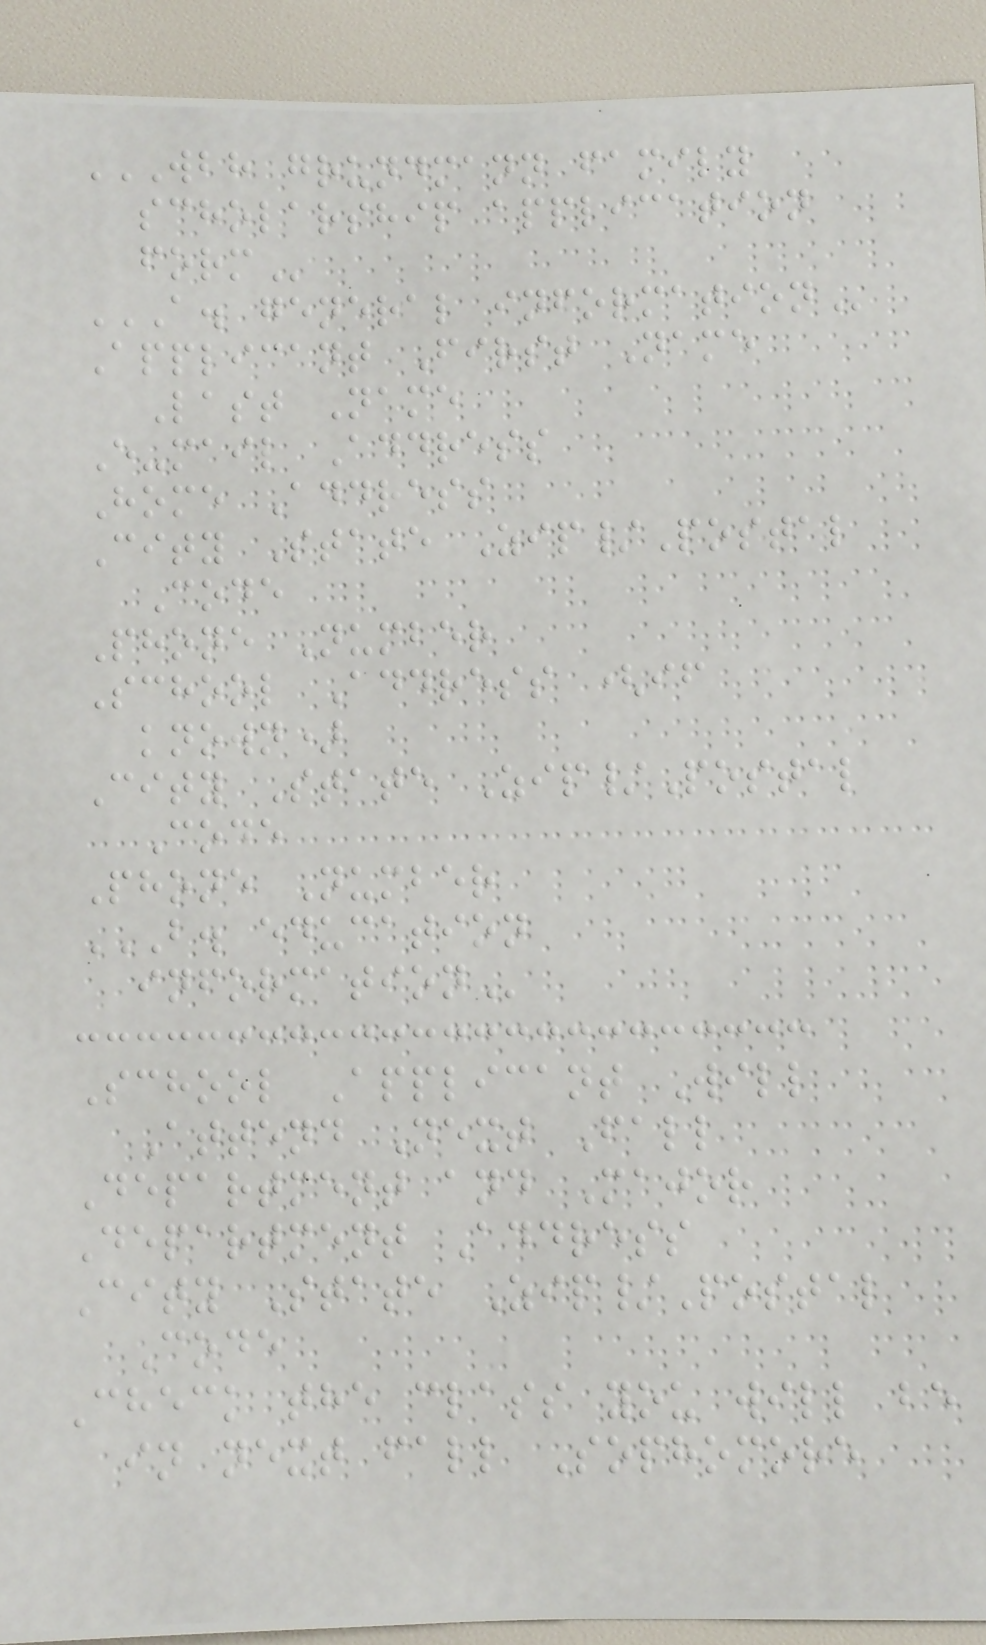WBH GRUNDMANN FAMILY
SCHOLARSHIP APPLICATION
FORM
A. GENERAL INFORMATION
Applicant First Name
Last Name
E-mail Address
Home Address
City State Zip/Postal
Code
Phone Number
School Address (if
known)
City State Zip/Postal
Code
Phone Number
B. EDUCATION
INFORMATION
School Applicant Will
Attend Next Fall
Department and Major
Department Address
City State Zip/Postal
Code
Check the class you will be
in next fall Sophomore
